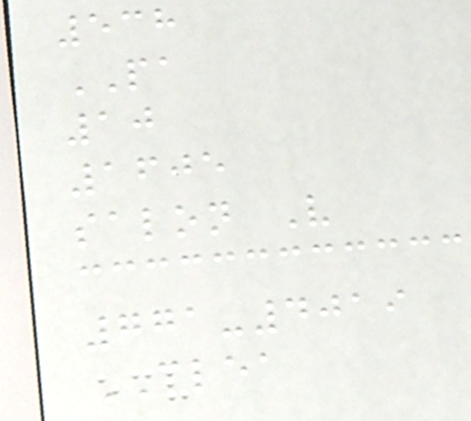538
PA
10
1605
salon V
771-4019
CLEA
